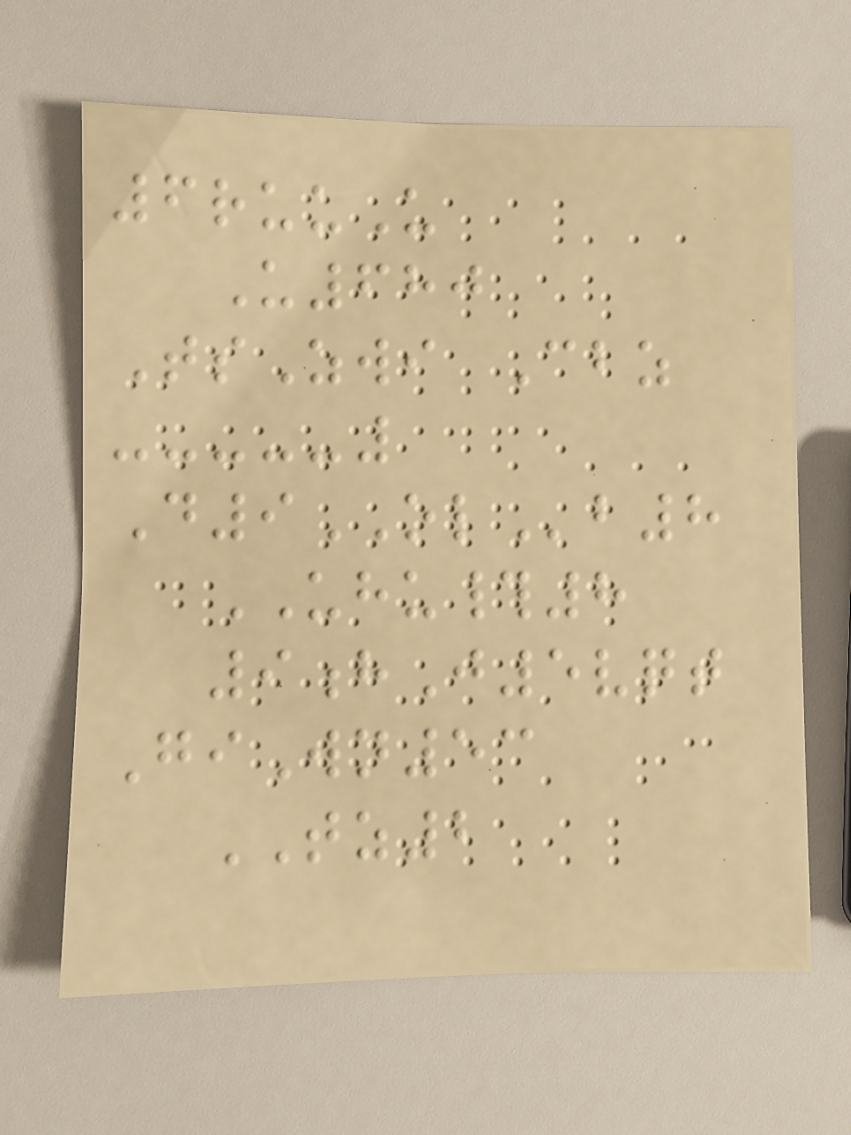6ruuU
U680
TsZwi Cbz
D9OLb8
UHU#8
9hJ5vqt
GiWn53
TZ2
